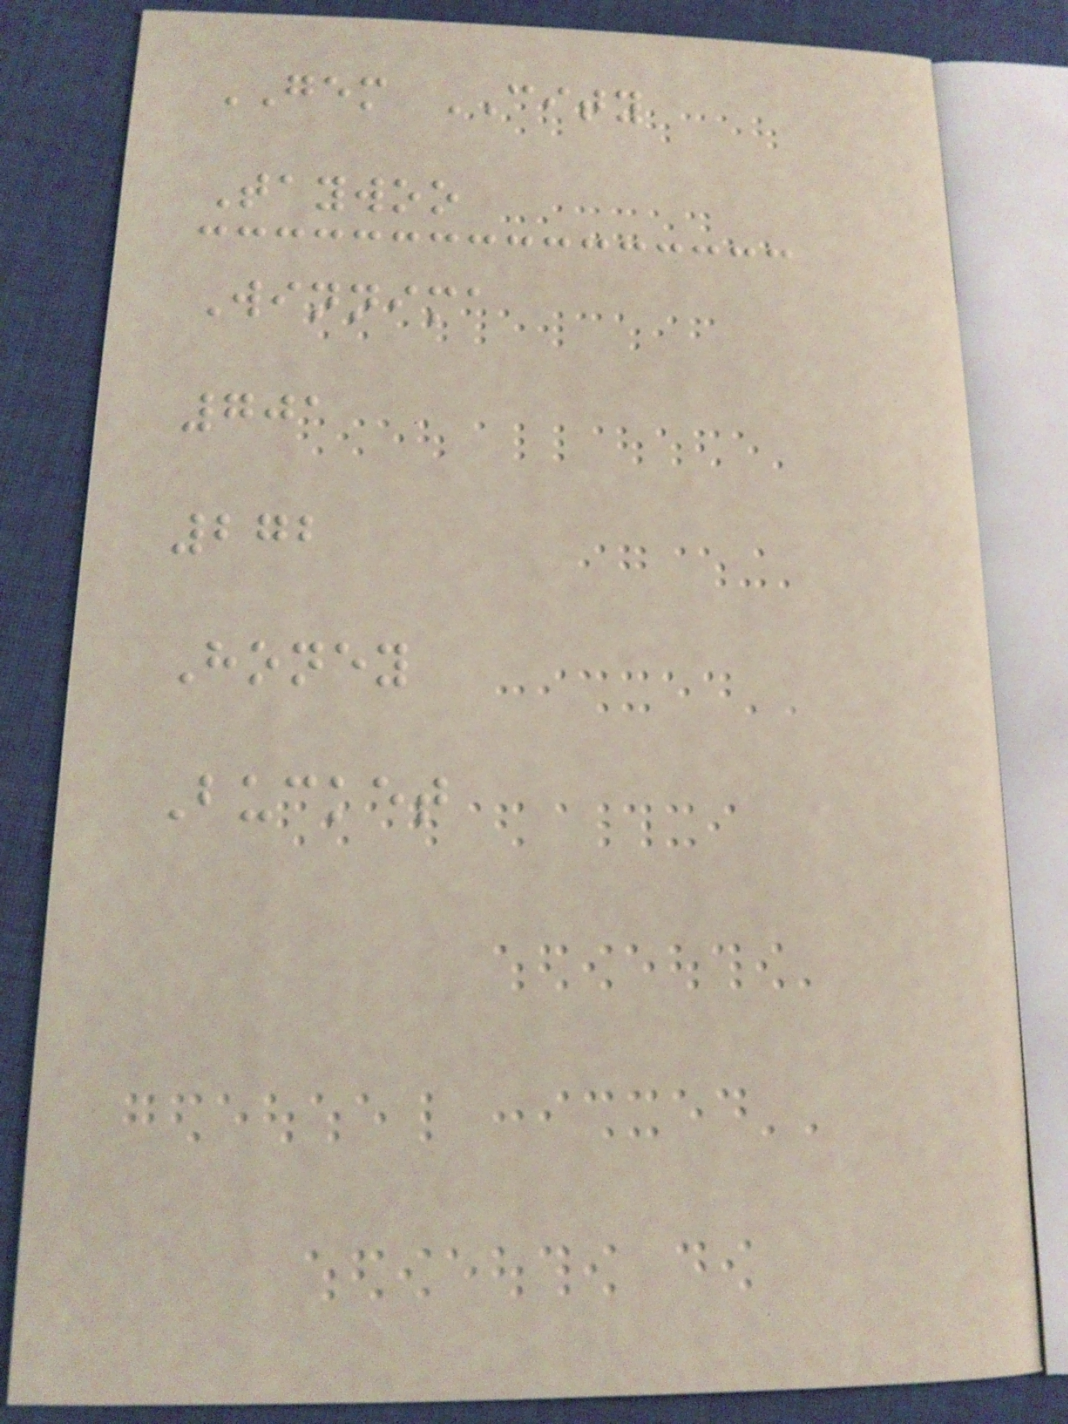GEM CITY
Taywoo
Winnima
701
272
Honey
Bucket
